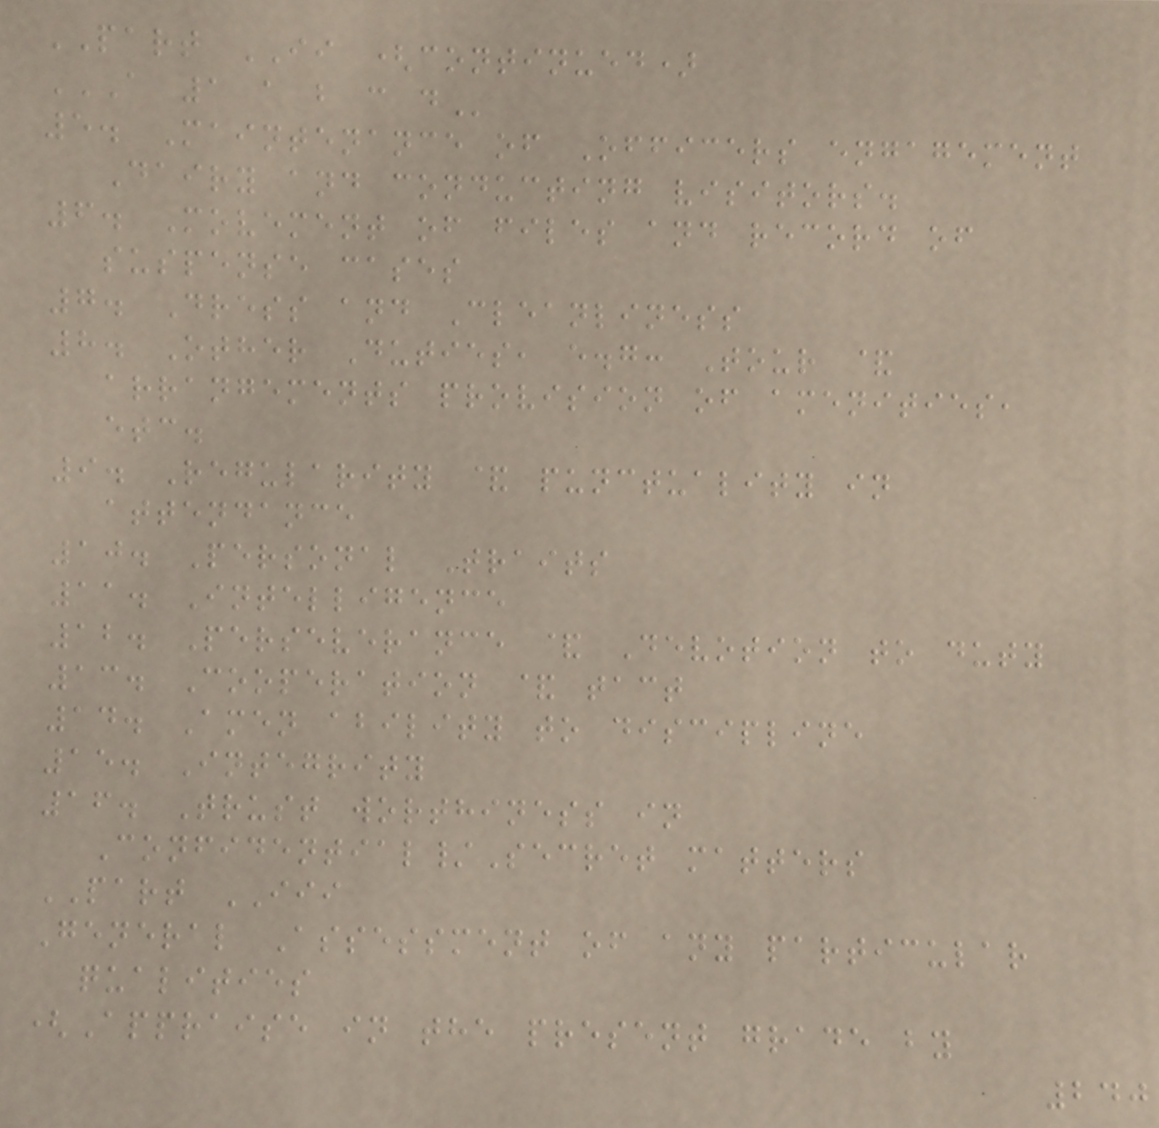PART II (continued)
A 1 A B C D
5. Maintenance of Officers engagement
Dairy and conducting visitors.
6. Movement of files and record of
suspense cases
7. Dress and Cleanliness
8. Other Duties, e.g: Tour &
arrangements provision of amenities,
etc.
9. Regularity & punctuality in
attendance
10. Personal Traits
11. Intelligence
12. Perseverance & Devotion to duty
13. Cooperation & tact
14. Amen ability to discipline
15. Integrity
16. Trust worthiness in
Confidential/Secret matters
PART III
General Assessment of any particular
qualities
(Appraise in the present grade by
240
